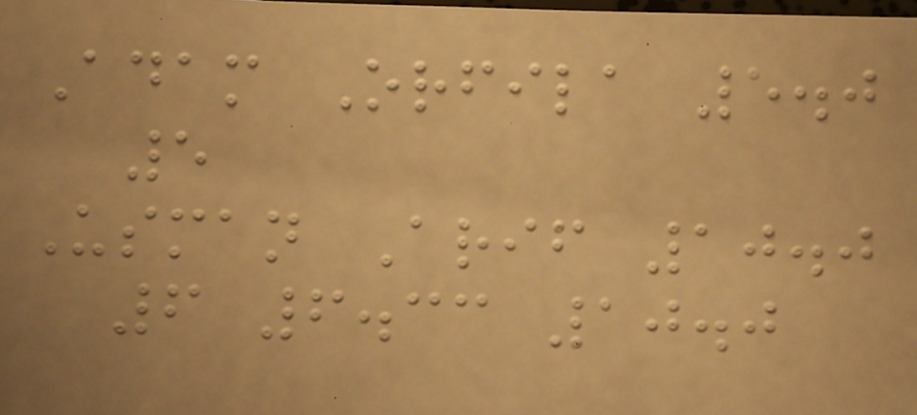Adam Orfila 5.0
5
Usman Arif 10.0
6 6.33 10.0
